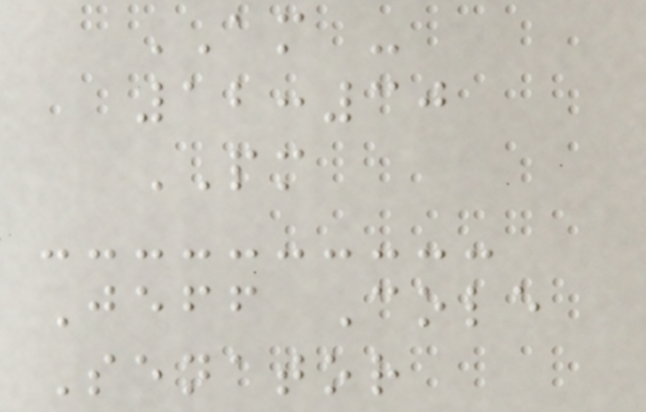AM -
12:30
PM
Jeff Cole
Senator
